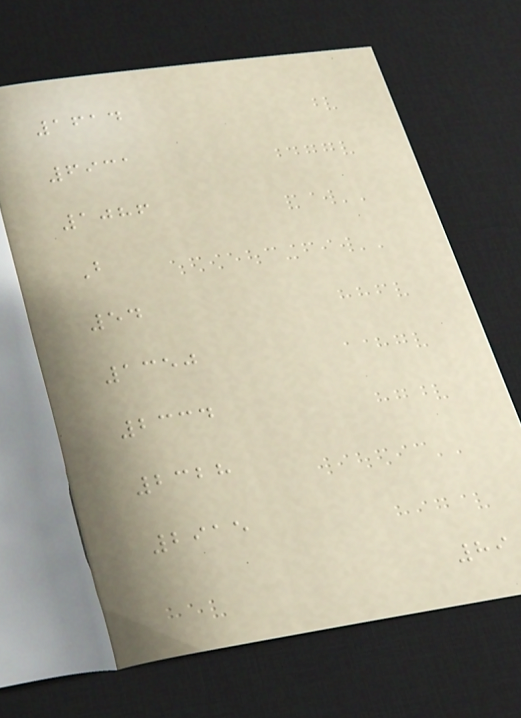1614
6931
1086
B
54
1350
2334
2328
2915
89
